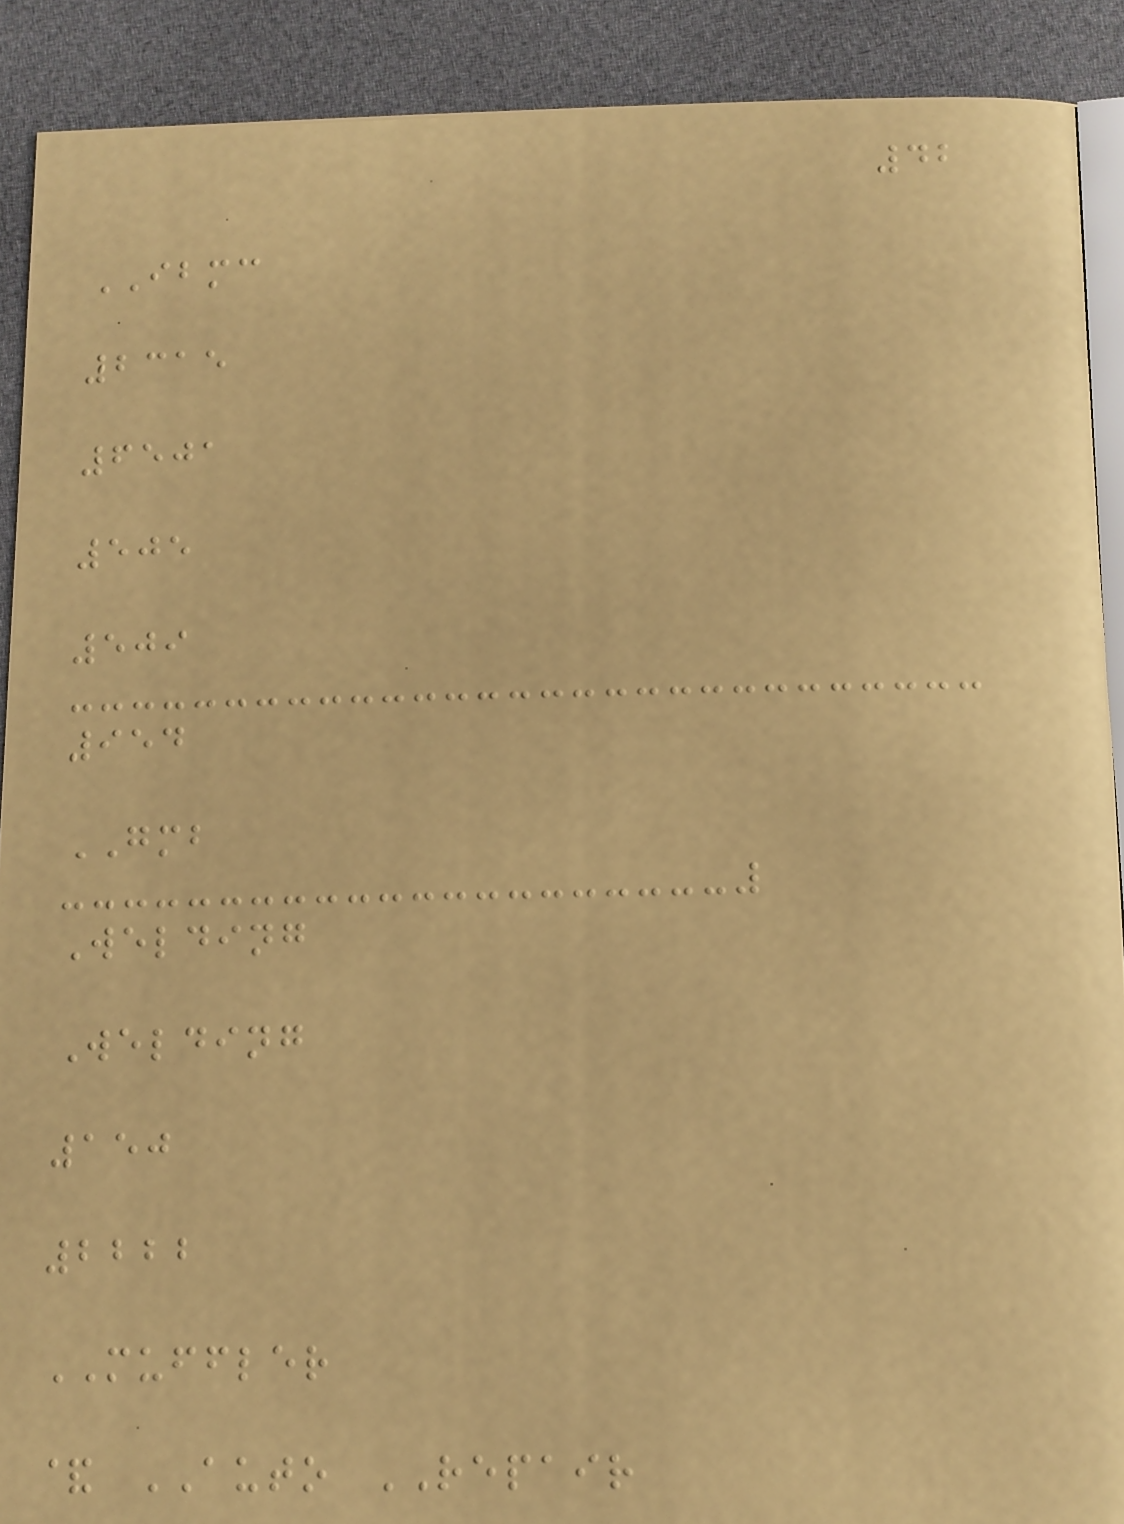42
IBMC
2315
6501
505
509
954
GMB
Welding
Welding
150
2222
MUFFLER
& AUTO REPAIR
